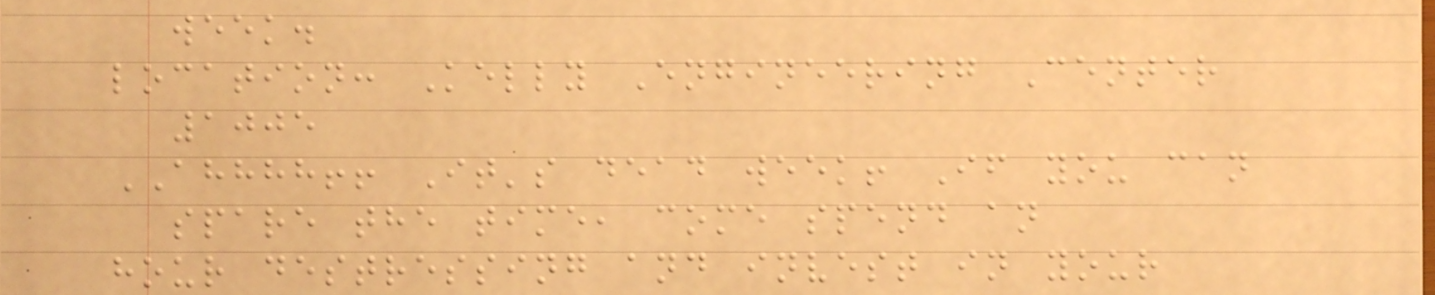week.
location: Kelly Engineering Center
1005
AHHHH!! It's dead week! If you can
spare the time, come spend an
hour destressing and invest in your
